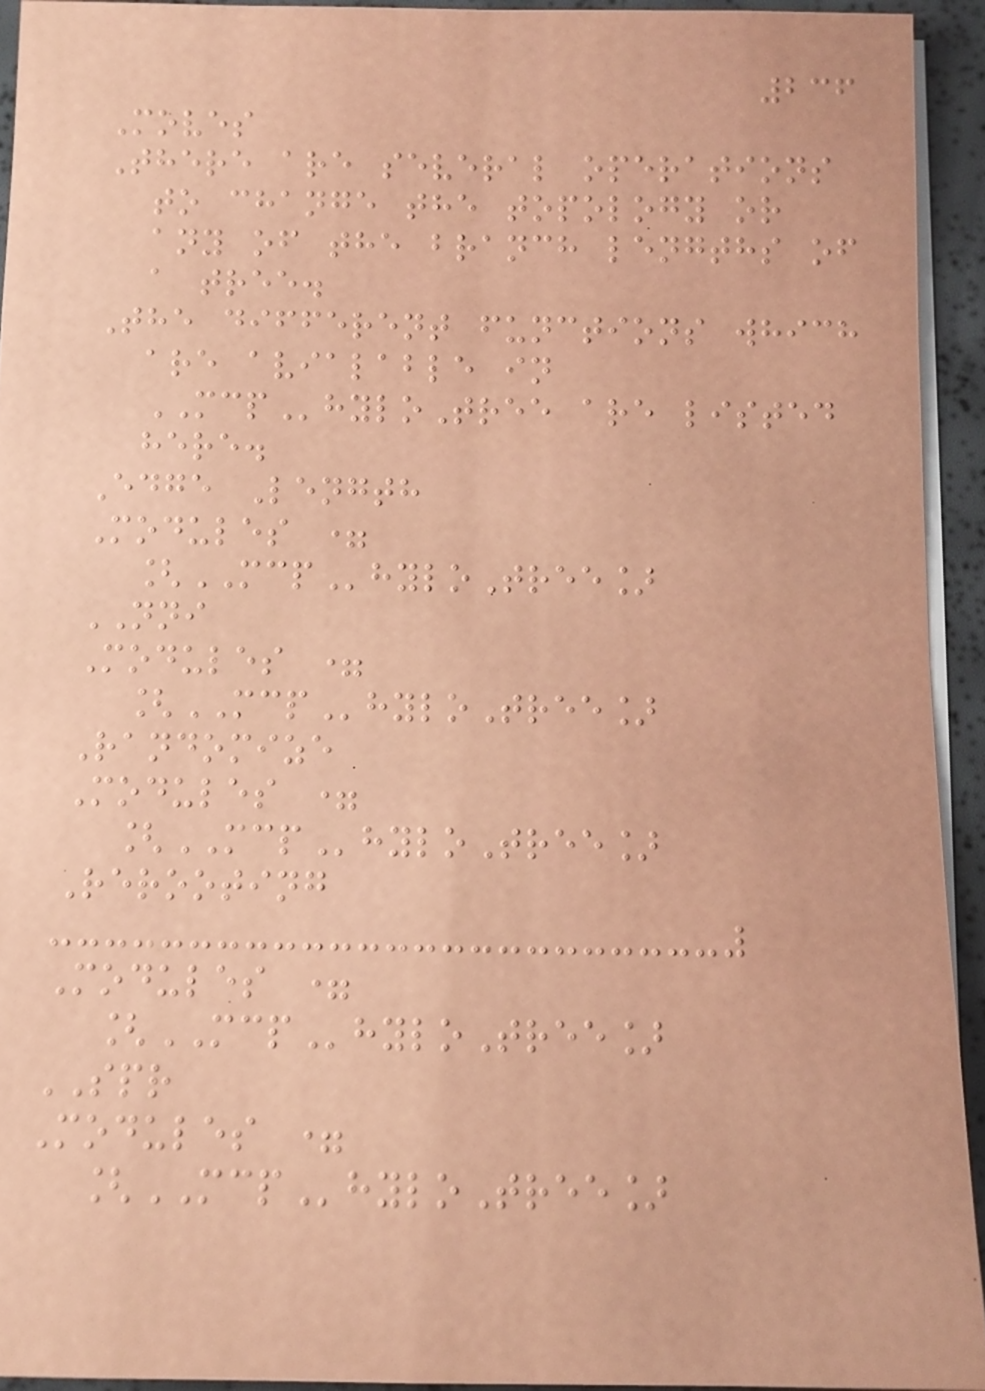236
Moves
There are several operations
to change the topology or
any of the branch lengths of
a tree.
The different functions which
are avialable in
MCPhyloTree are listed
here.
Edge Length
Modules =
[MCPhyloTree]
NNI
Modules =
[MCPhyloTree]
Randomize
Modules =
[MCPhyloTree]
Rerooting
Modules =
[MCPhyloTree]
SPR
Modules =
[MCPhyloTree]
